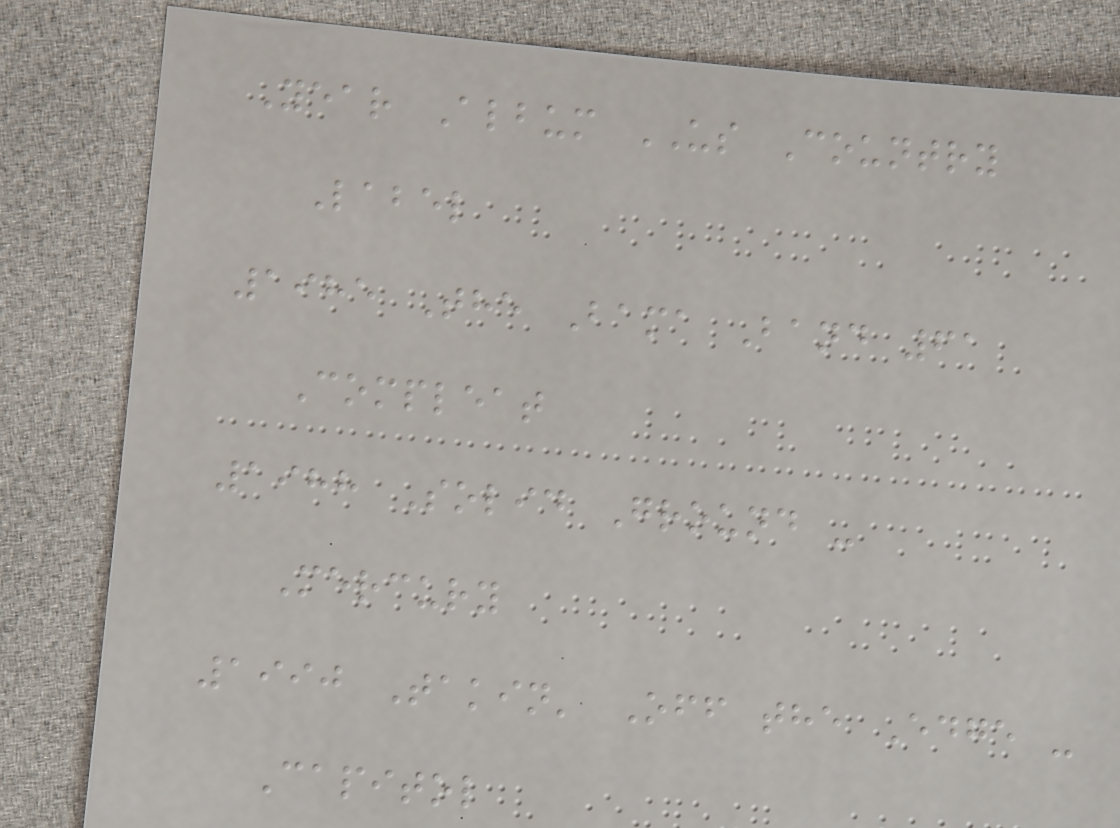Year Album US Country
Label
1985 The Bama Band 61
Compleat
1988 Solid Ground -
Mercury
1990 Takin' Off the Edge -
Capitol
